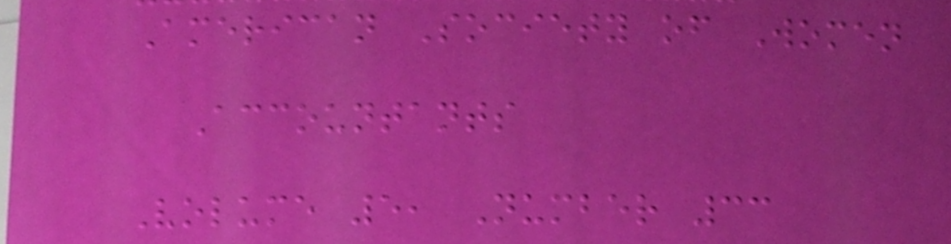American Society of Women
Accountants
Volume 5, Number 33
